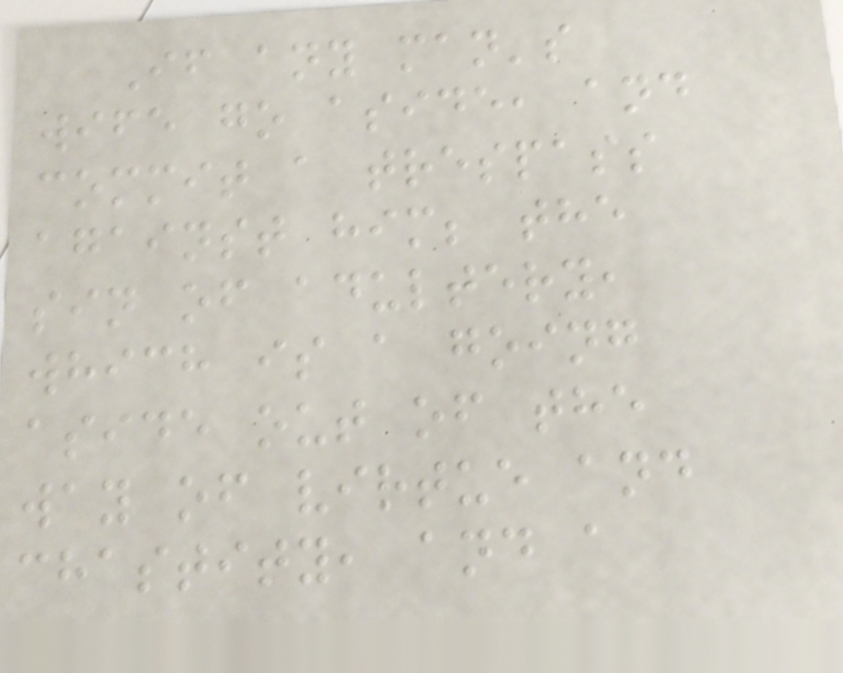If any man's
wife go aside, and
commit a trespass
against him; the
sin of adultery,
which is a going
aside out of the
way of virtue and
chastity, and a
